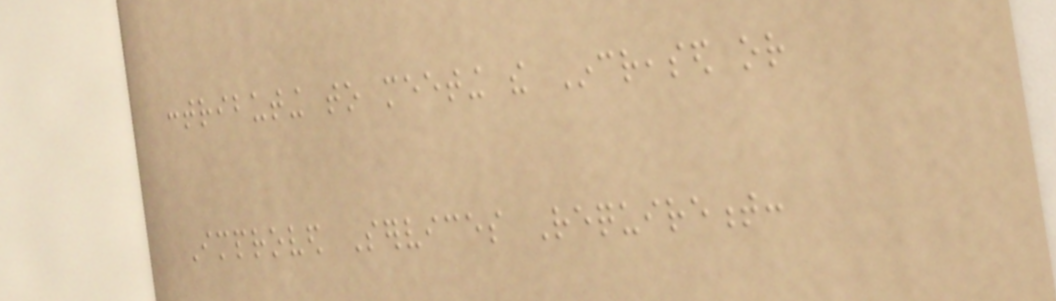contributing to meeting the Increased or
Improved Services Requirement:
